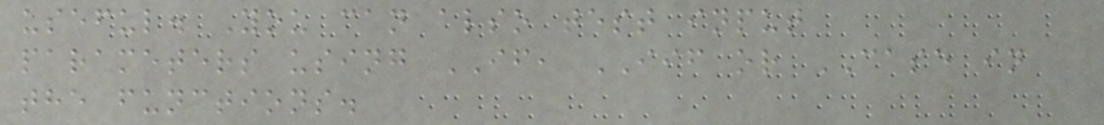useful. You can also test input
parameters using IF, IIF or CASE in
the functions.
